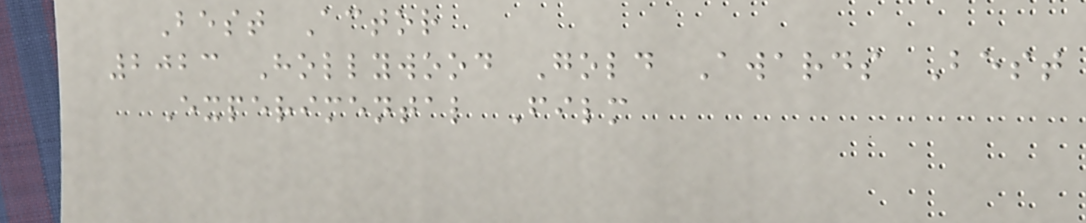Best Actor
2023 Hollywood Gold Awards Best
Experimental Film
